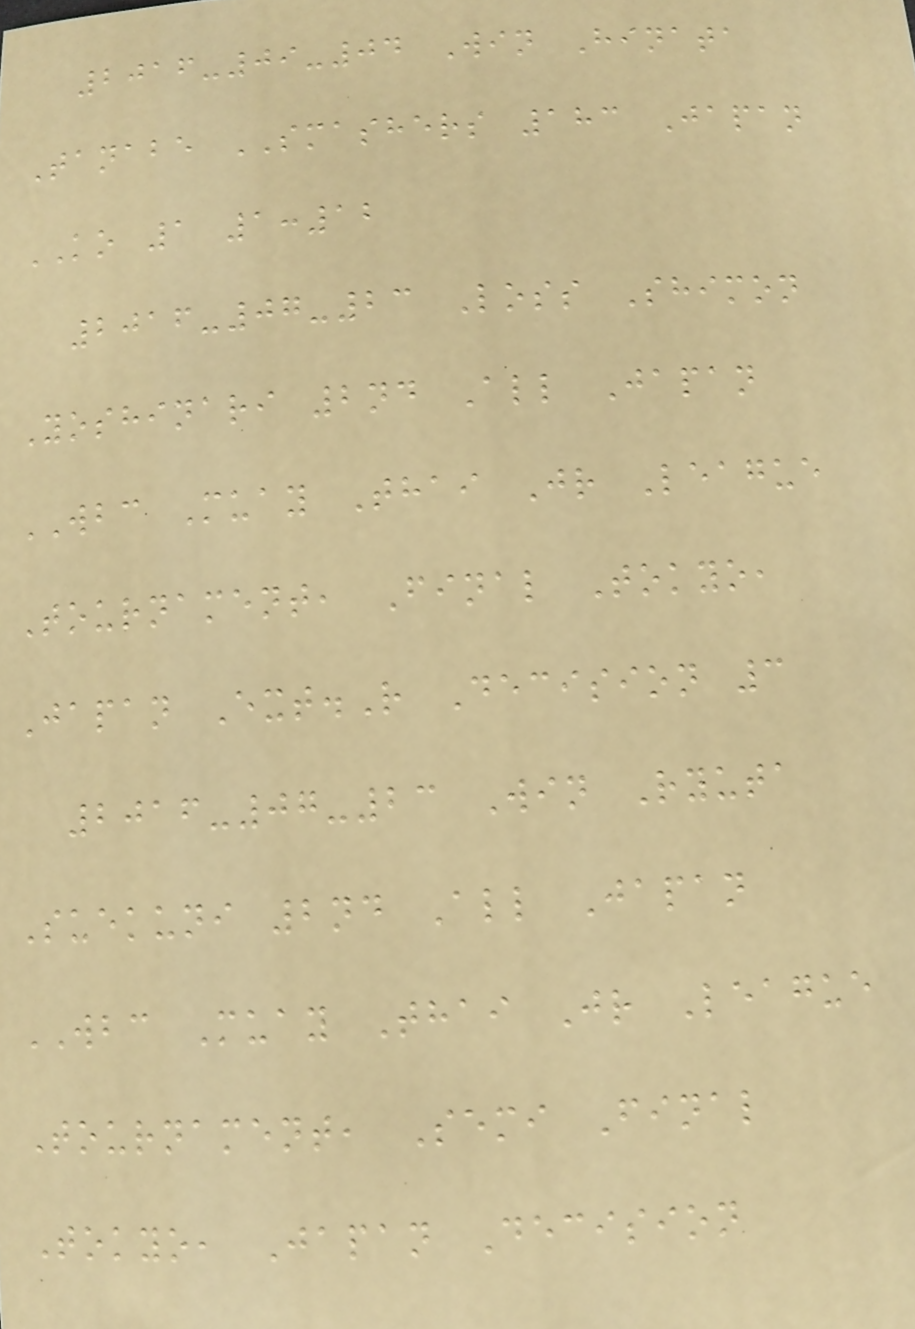2016-09-04 Win Hinata
Tanabe SMASHERS 183 Japan
KO 1 1:12
2016-07-23 Loss Shimon
Yoshinari 2nd All Japan
WBC Muay Thai Jr League
Tournament, Final Tokyo,
Japan Ext.R Decision 3
2016-07-23 Win Ryuta
Suekuni 2nd All Japan
WBC Muay Thai Jr League
Tournament, Semi Final
Tokyo, Japan Decision
